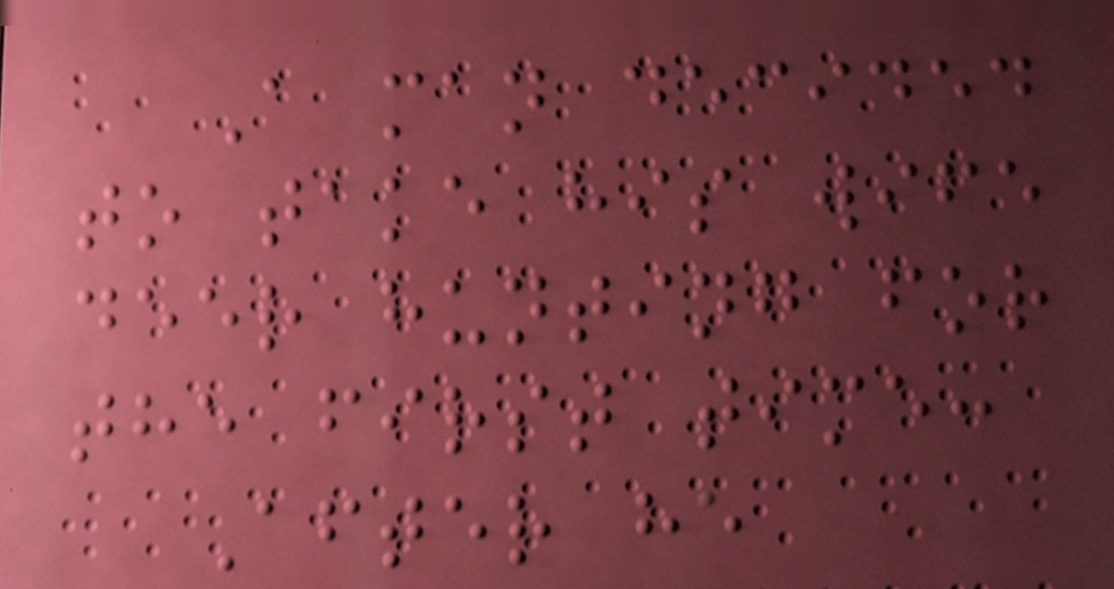A man decided
to take his wife
deer hunting for
the first time:
After he
